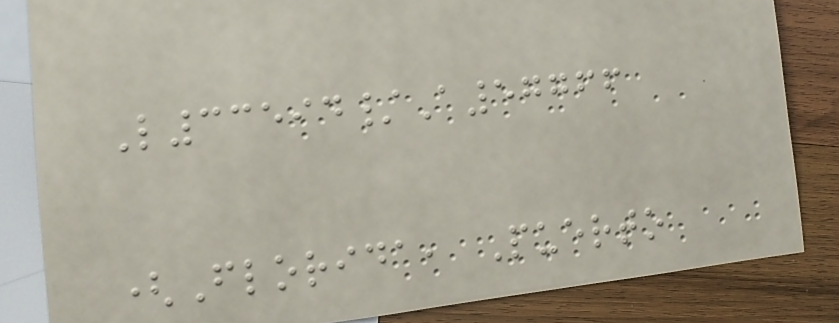L33594/A57766
(Florida, Puerto
